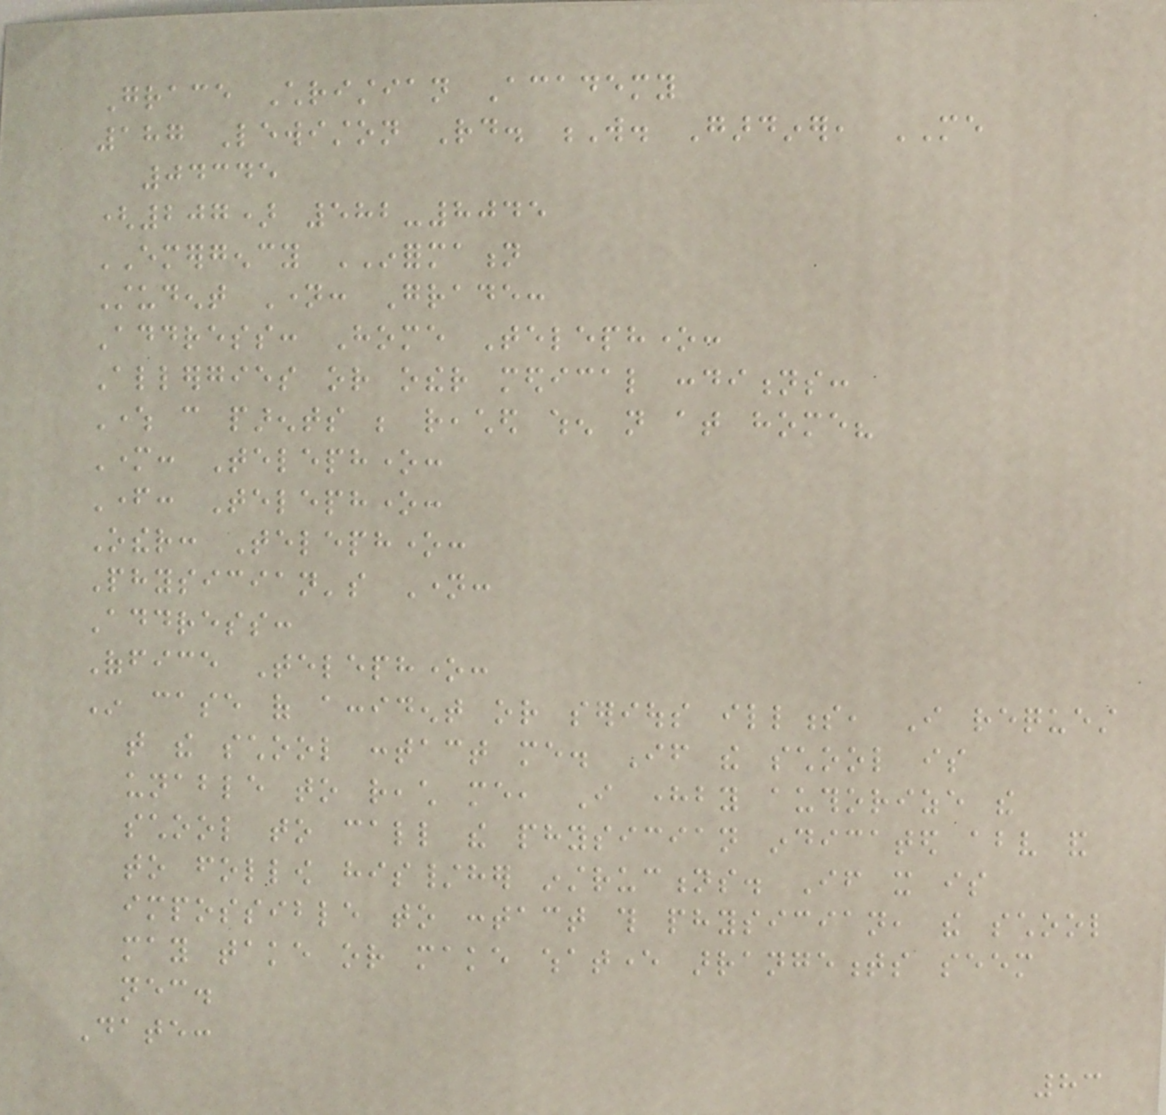Grace Christian Academy
187 Lewiston Rd. W. Gardiner, ME
04345
(207) 582-8045
EMERGENCY INFORMATION
Student Name: Grade:
Address: Home Telephone:
Allergies or other medical conditions:
Where can parents be reached when not at home?
Mother: Telephone:
Father: Telephone:
Other: Telephone:
Physician's Name:
Address:
Office Telephone:
In case of accident or serious illness, I request
that the school contact me. If the school is
unable to reach me, I hereby authorize the
school to call the physician indicated above and
to follow his/her instructions. If it is
impossible to contact this physician, the school
may take or make whatever arrangements seem
necessary.
Date:
83
